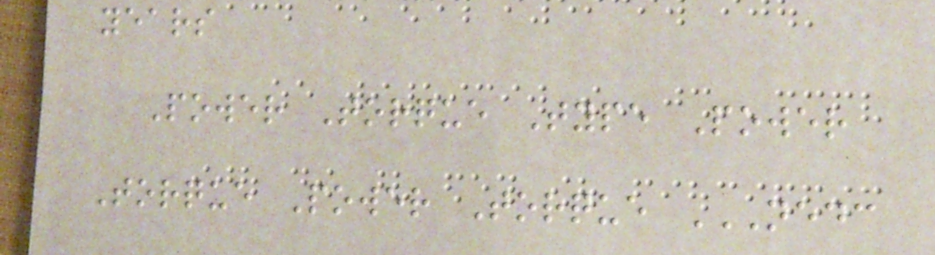years
Power Torque Type Power
Torque Power Torque NEDC
